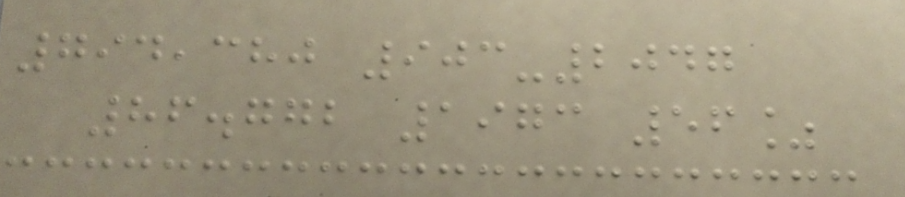794,380 903-2047
86.772 1973 56%
